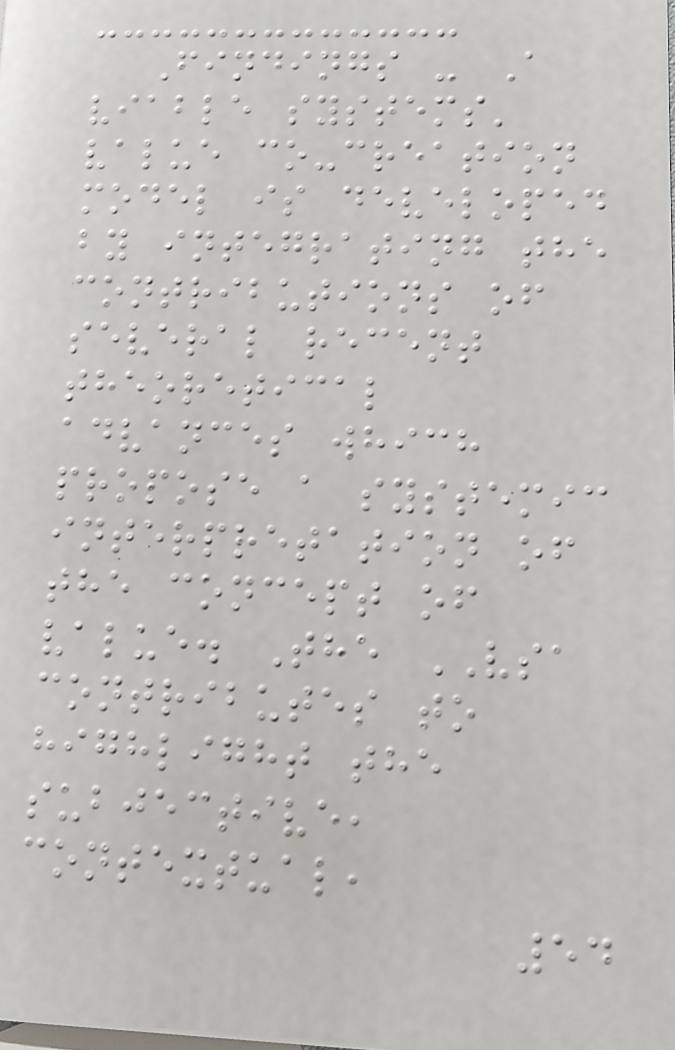Findings - A
viable systems'
value co-creation
model is developed
by integrating the
contributions of
several recent
theoretical
advances which
propose a systemic
interpretation of
the concept of
value. The VSA
contributes to
highlight the
subjective,
contextual,
54
